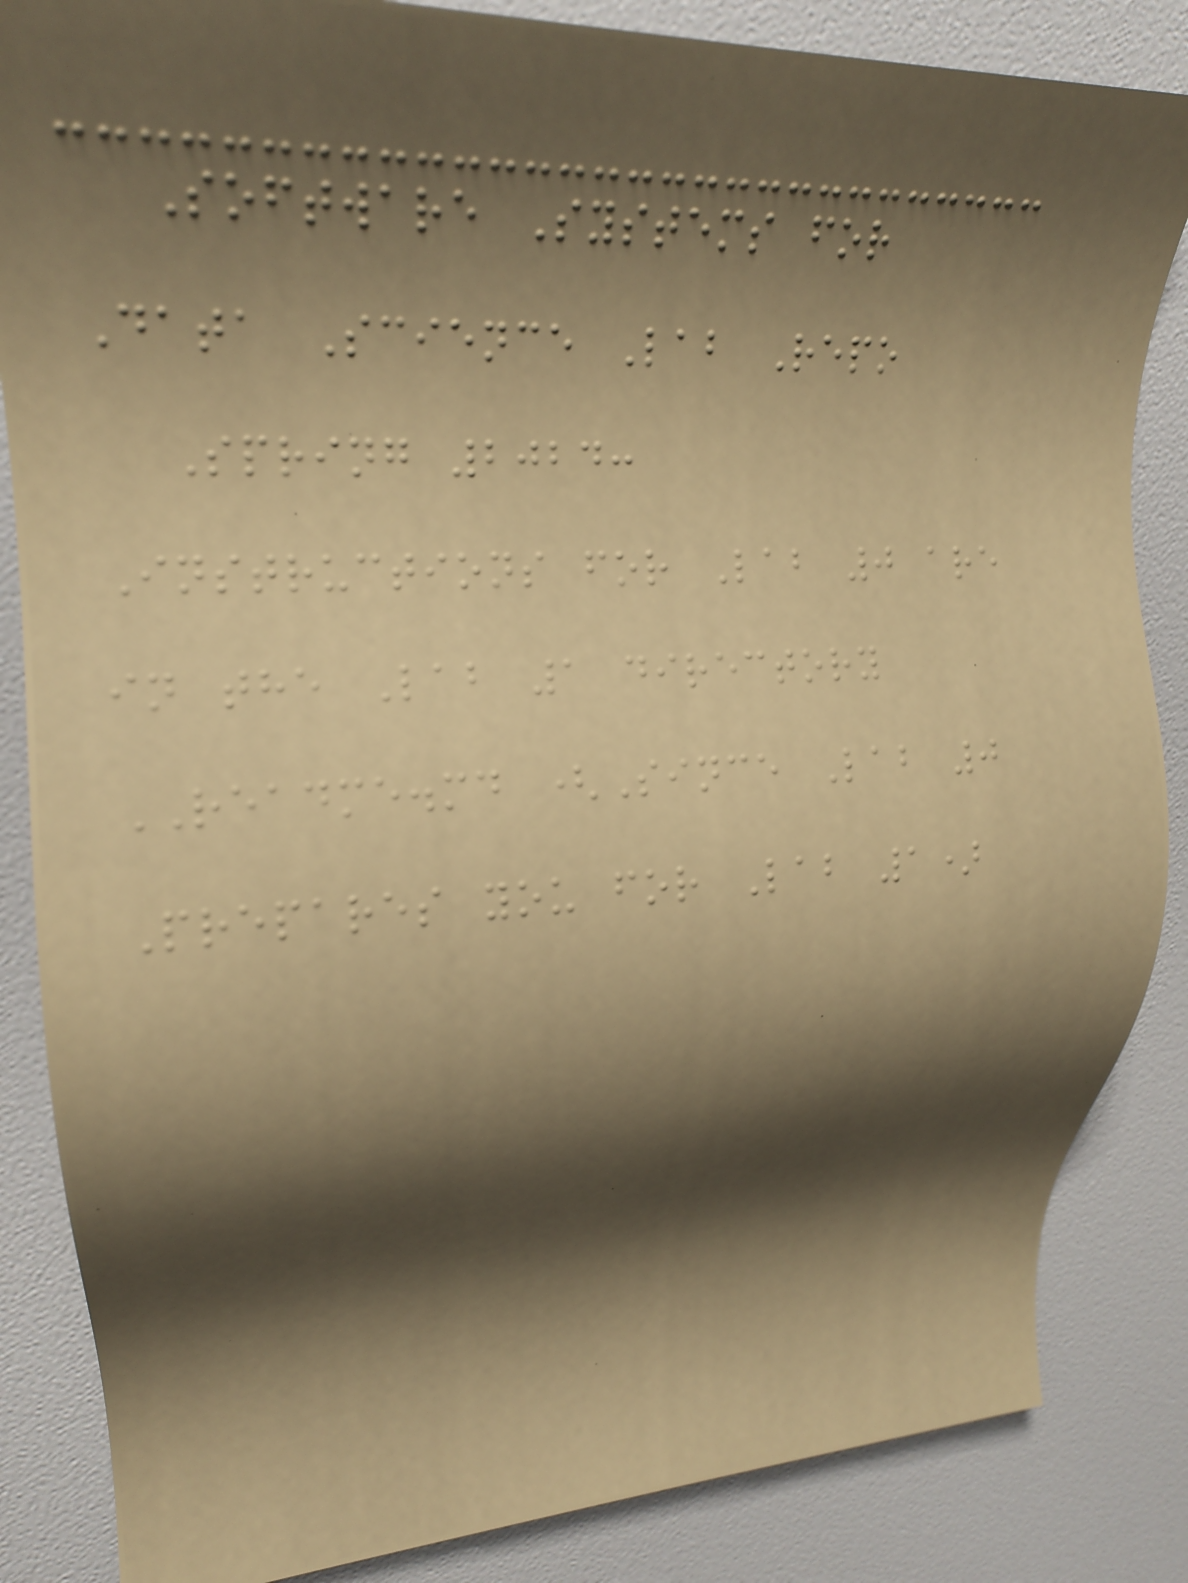Software Systems for
Data Science Lab Repo
Spring 2024:
Instructions for Lab 0 are
in the Lab 1 directory
README.md (Since Lab 0
Prepares you for Lab 1)
